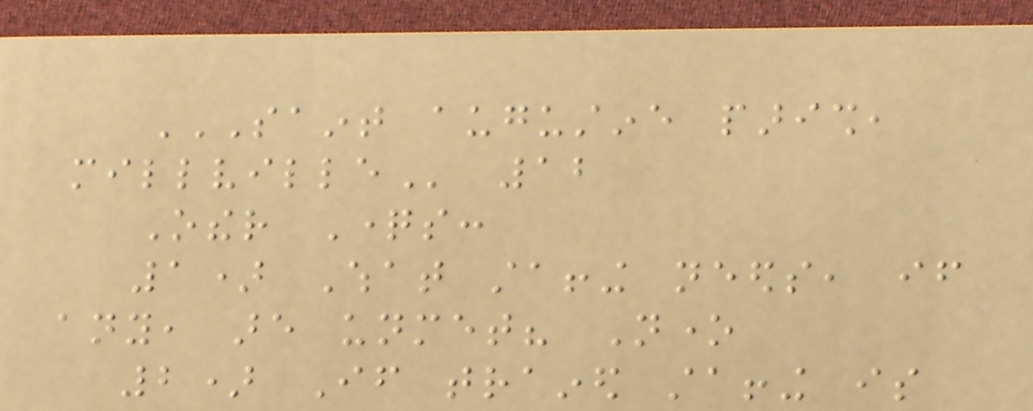SAINT AUGUSTINE PARISH,
MILLVILLE 12
Other Questions:
1) What staffing needs, if
any, are unmet? None
2) If trained staffing is
